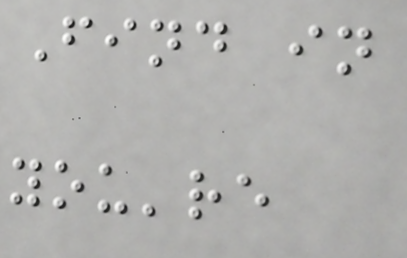Find in
you're
